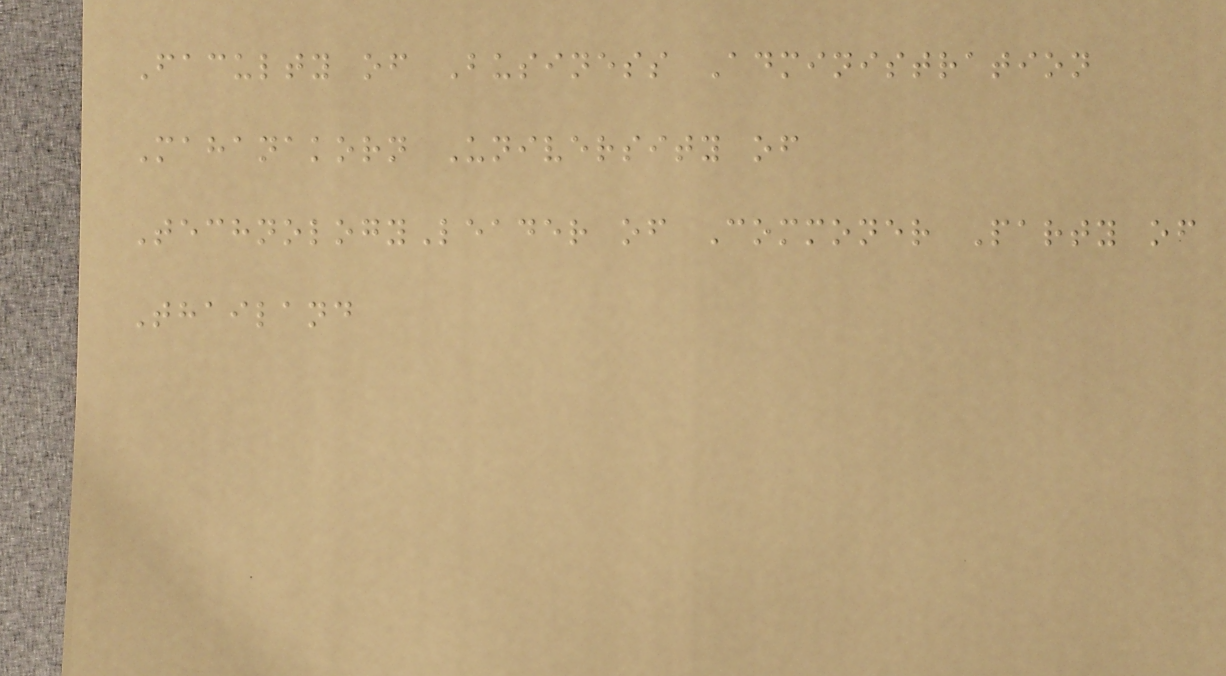Faculty of Business Administration
Mahanakorn University of
TechnologyLeader of Commoner Party of
Thailand
